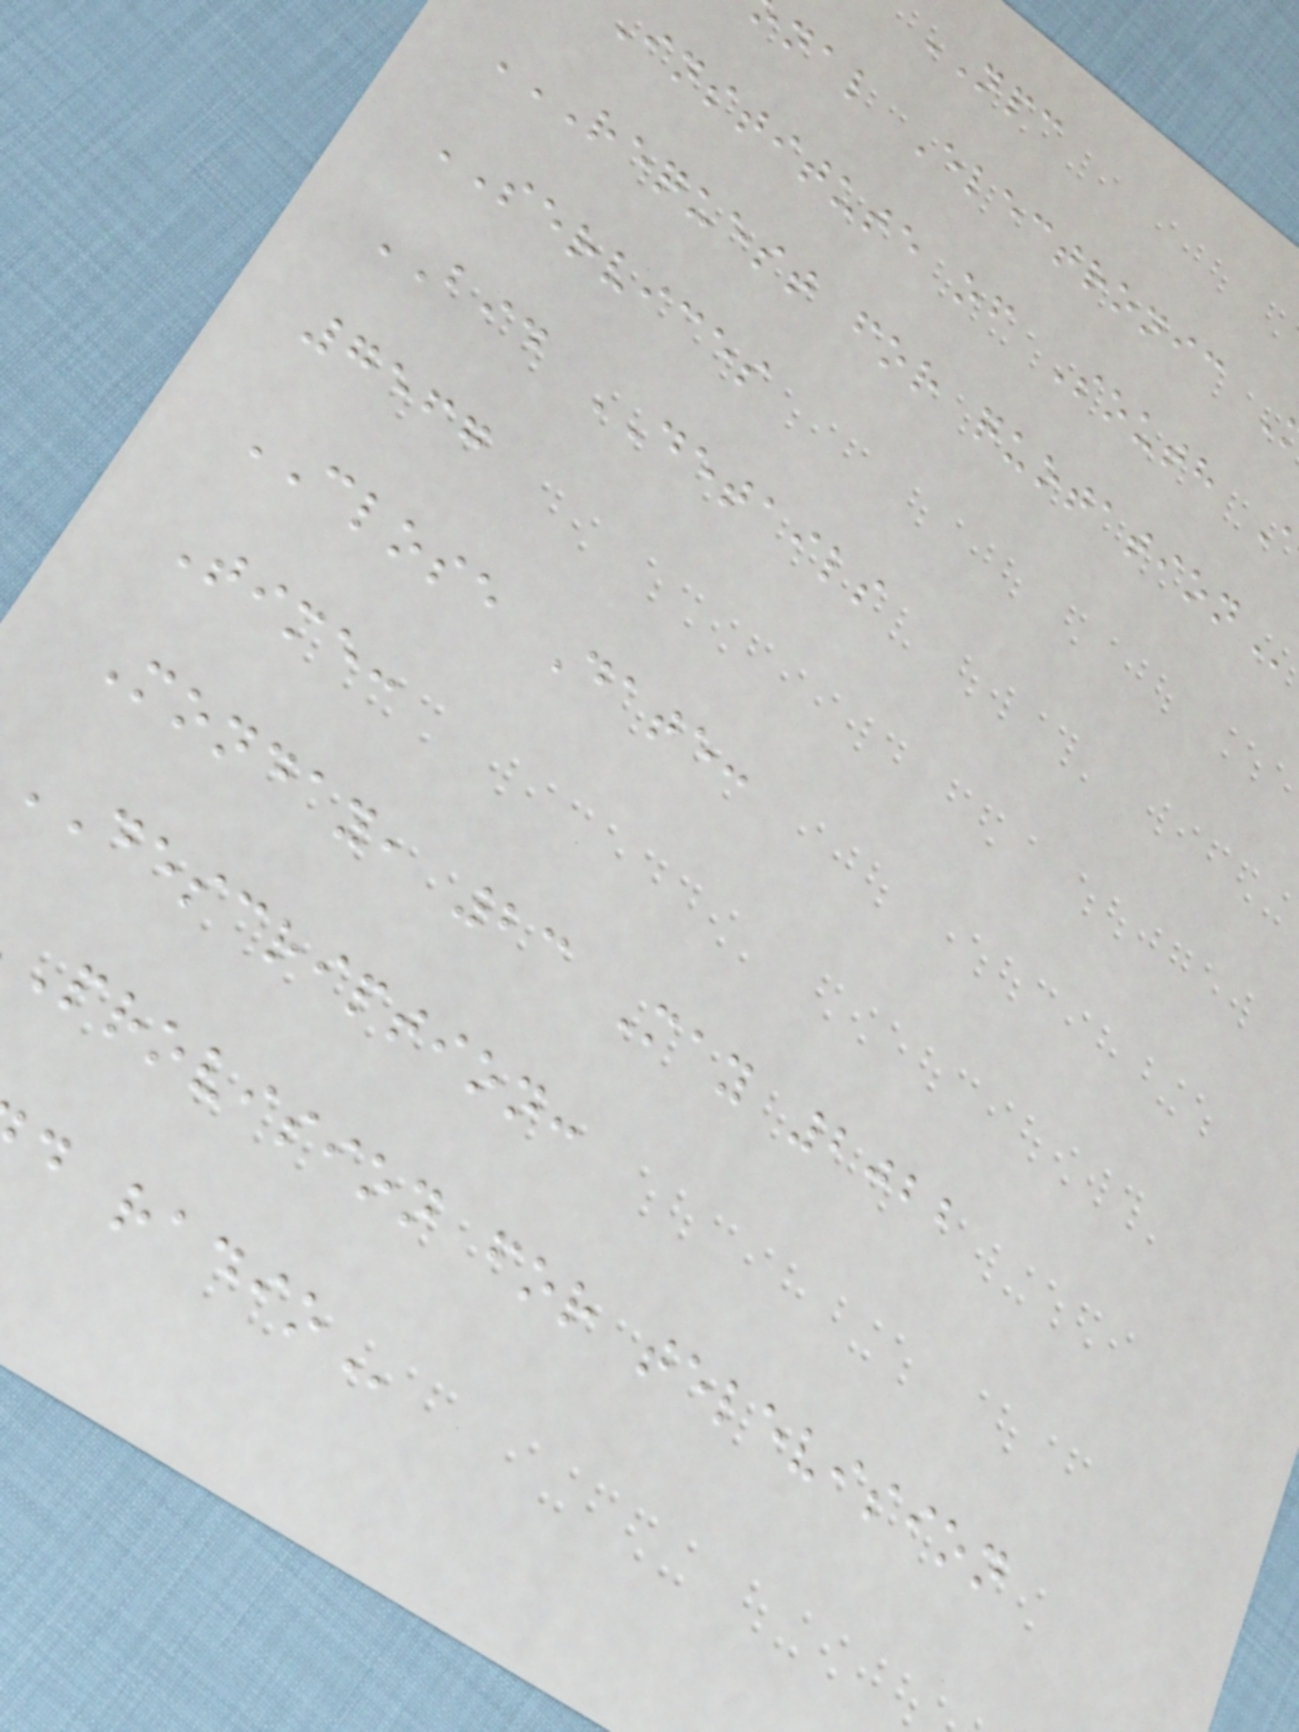NPC
nal Electronic
institute of South
REQUEST FOR QUOTATION
SERVICES
BID DETAILS
7567
CLOSE Date:
Time:
Monday, 23 May 2022
DESCRIPTION:
provision for television
